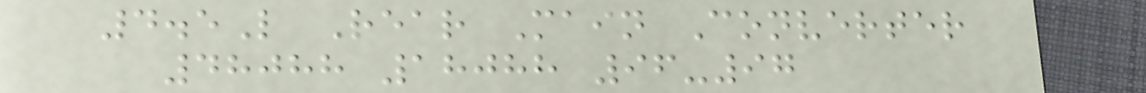4.5L Rear Main Converter
48088 18088 96-97
